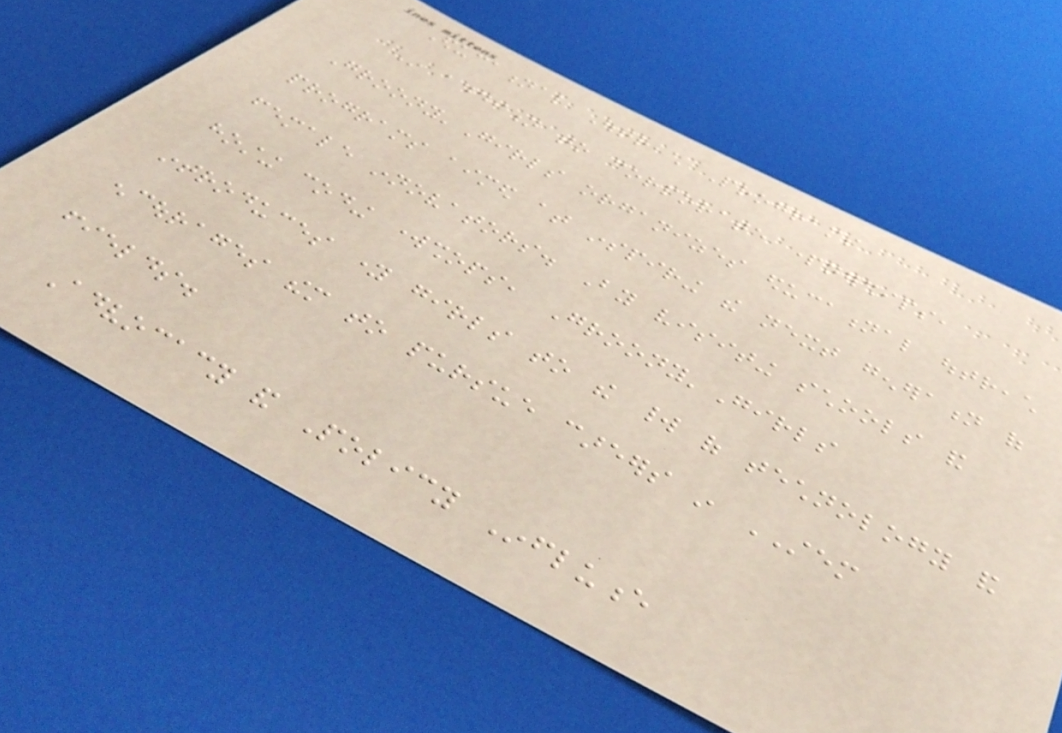Educational Outreach Programs
In addition to corporate partnerships,
Groony'Girls organizes educational outreach
programs aimed at inspiring the next generation of
female innovators. By visiting schools and
hosting coding workshops, Groony'Girls
introduces young girls to the world of technology and
encourages them to pursue careers in STEM
fields.
Advocacy and Policy Influence
